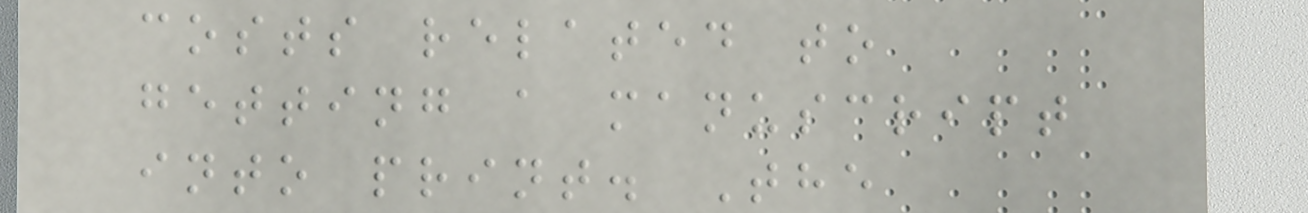costs related to
getting a manuscript
into print. The
